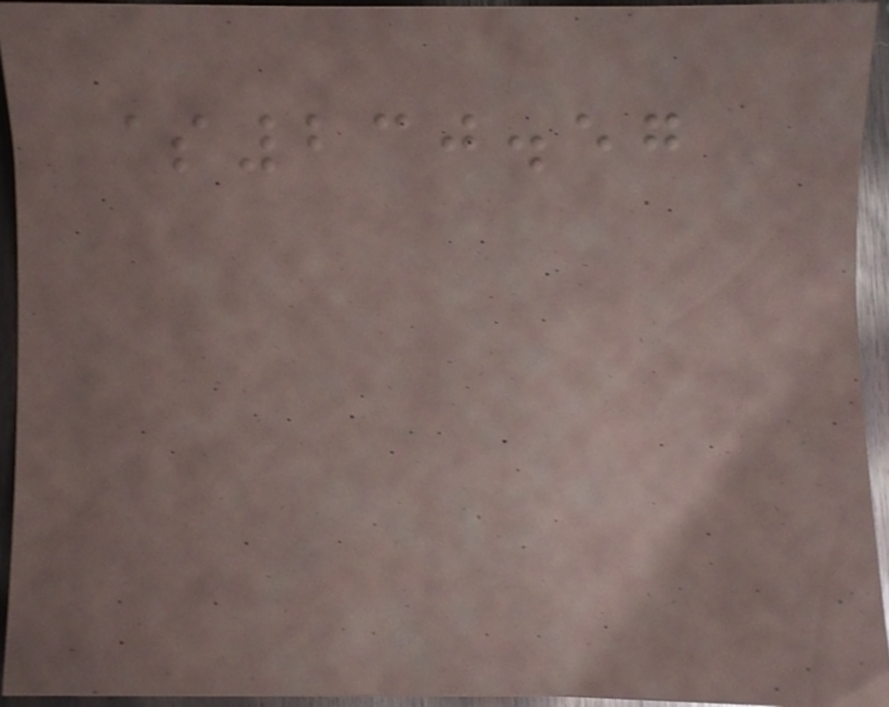$230.57
